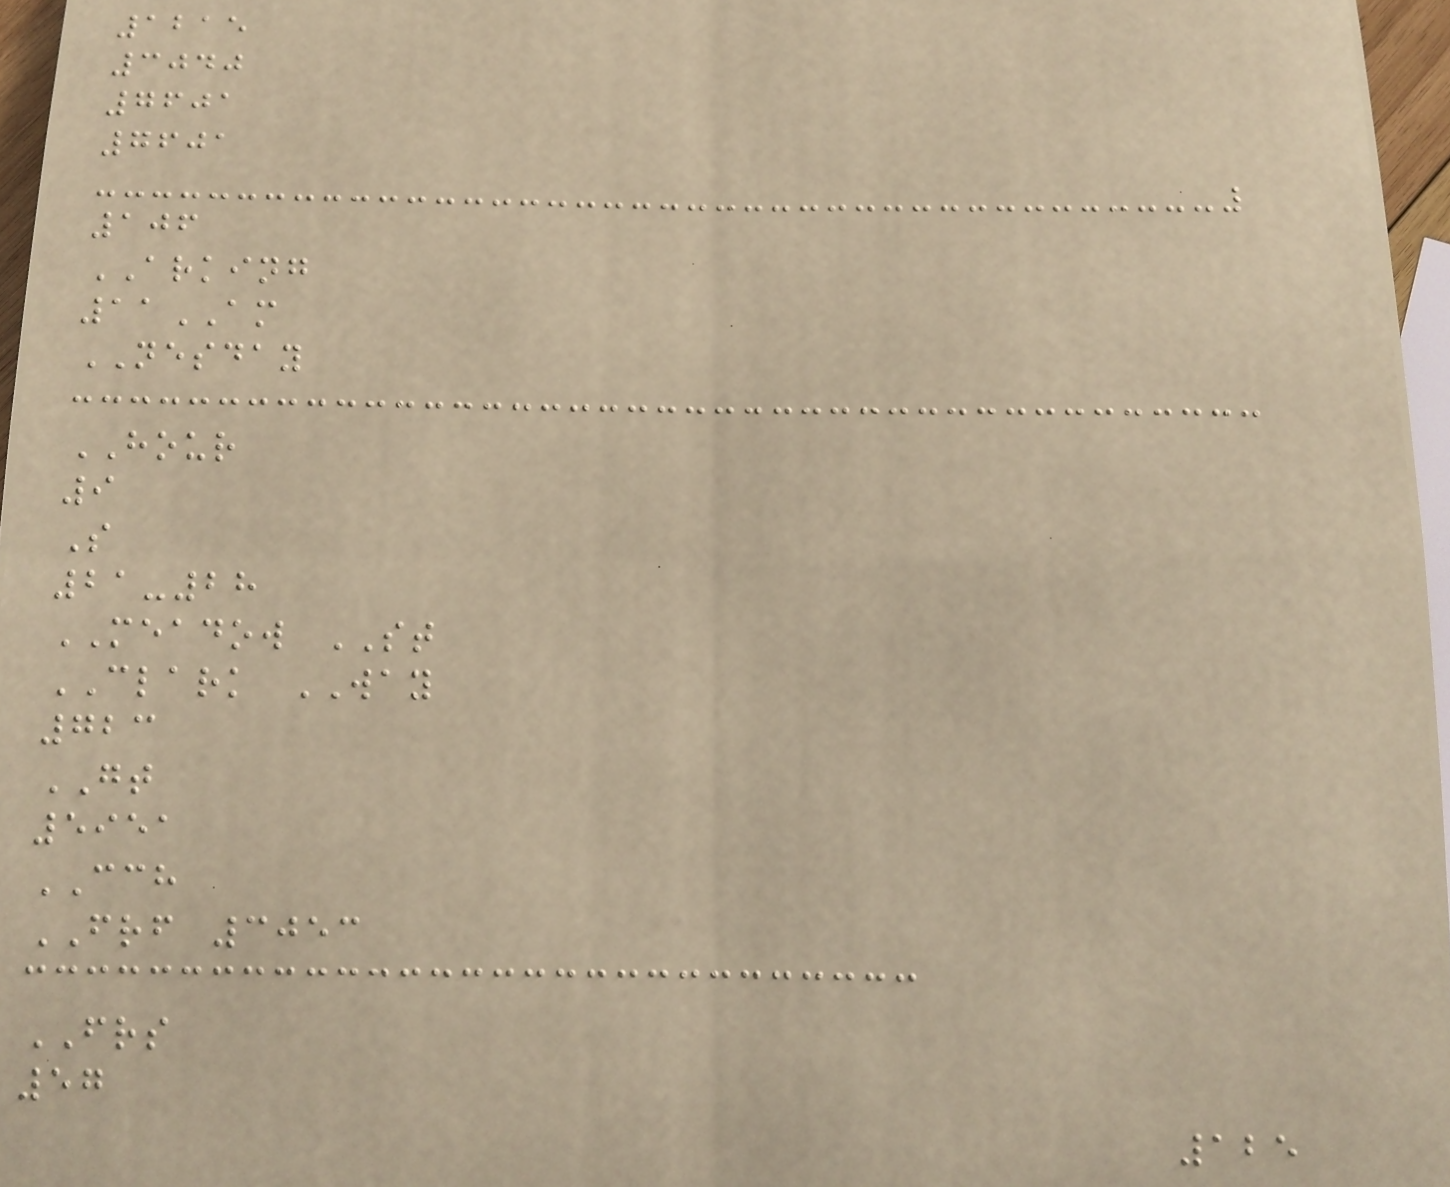1215
3040
7601
7601
106
ARKING
11AM
NESDAY
HOUR
9
S
21-28
MEADOW ST
CLARK WAY
723
GT
5951
CCH
FRF 3053
FRS
57
125
